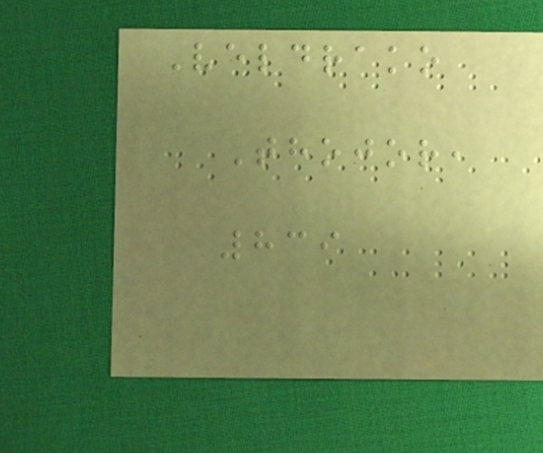Veldrako
Thojor,
839
